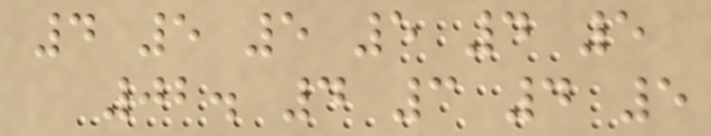4 5 5 5 4 5
02. 4 3 4 5
